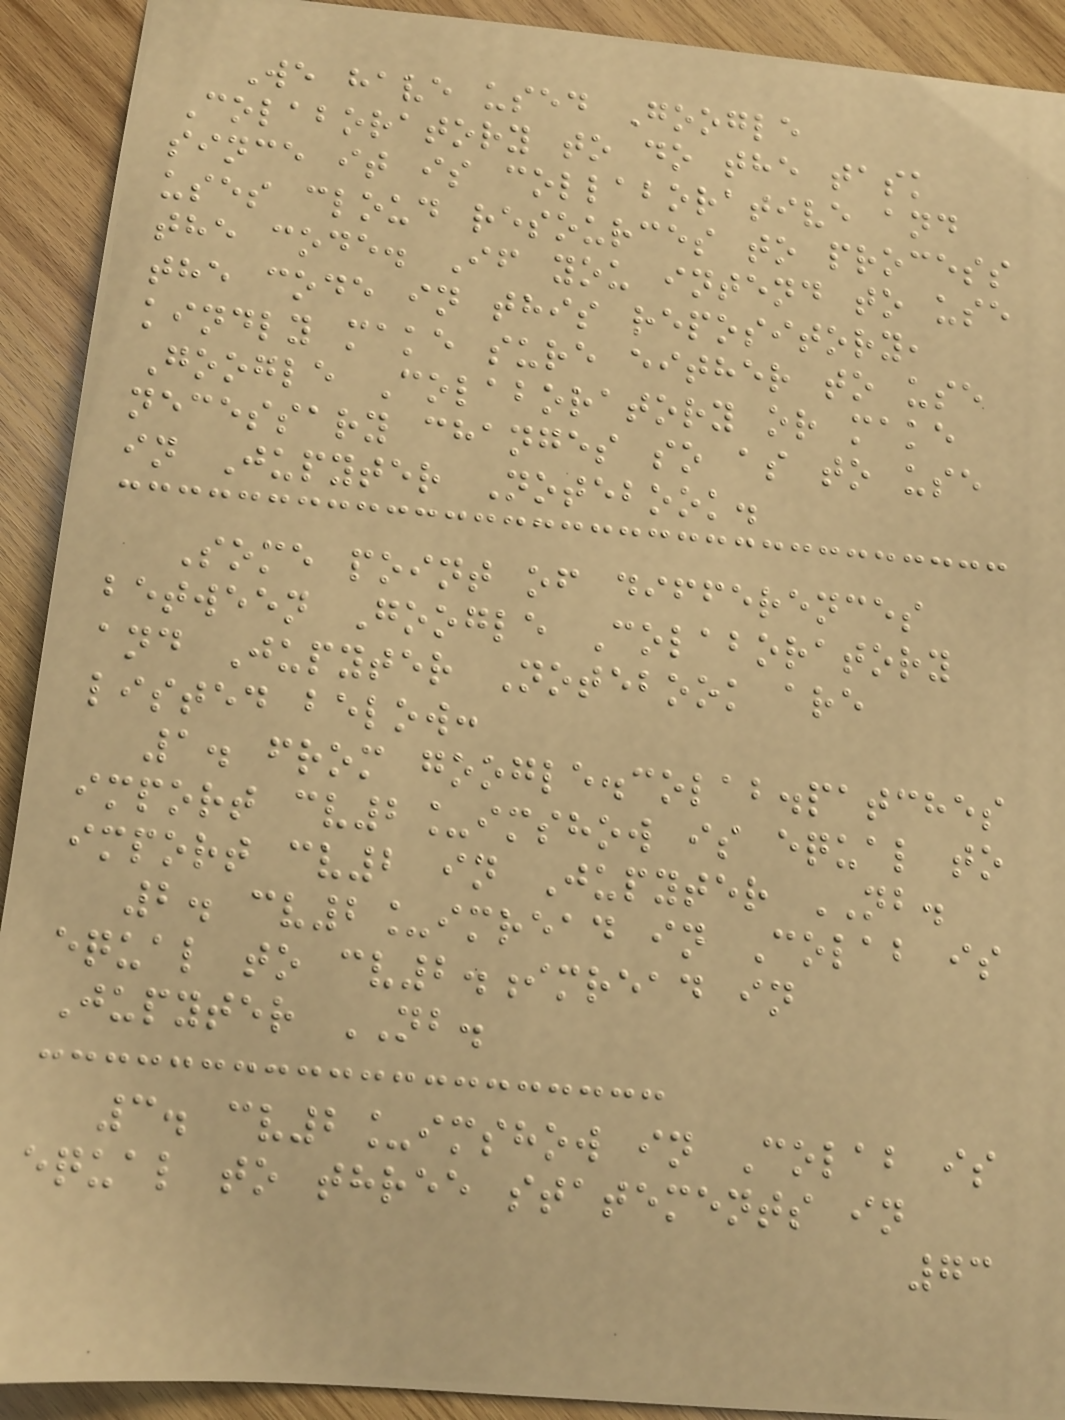We have used Google
Colaboratory to do the task
since it is collaborative and
uses cloud resources to process
the code. If you intend to use
the code in this repository,
kindly make sure either to use
Google Colaboratory or make
necessary changes so as to use
in Jupyter Notebook.
Some point of differences
between Google Colaboratory
and Jupyter Notebook are
listed below:
1. from google.colab.patches
import cv2_imshow is equal to
import cv2 in Jupyter NB.
2. cv2_imread in Colab is
equal to cv2.imread in
Jupyter NB.
3. cv2_imshow in Colab is
equal to three statements in
73
